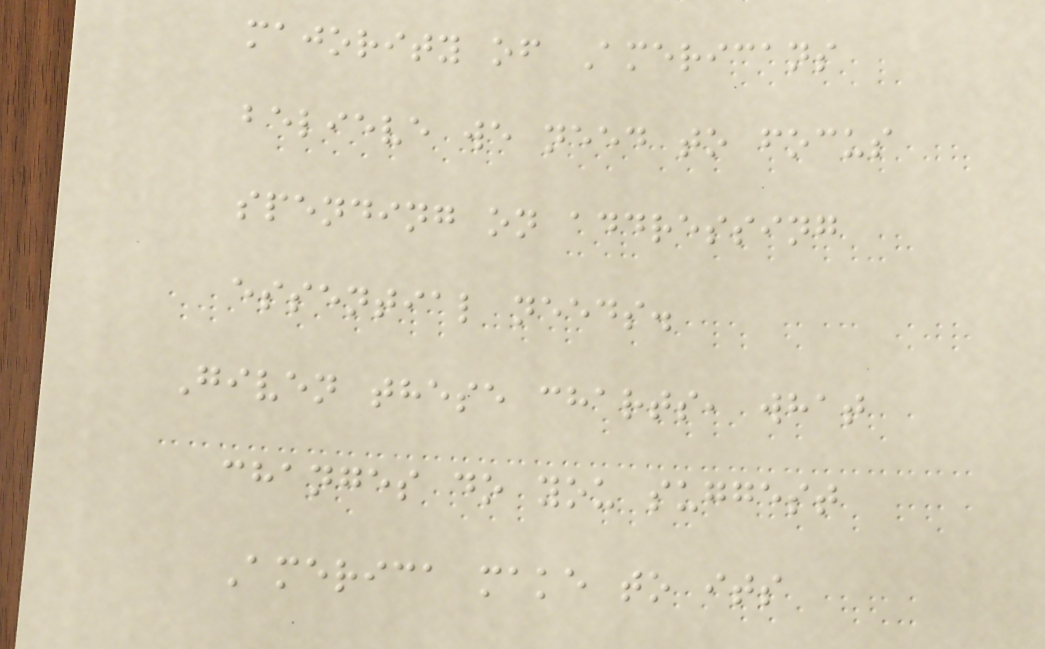majority of Americans
believe we need to focus
spending on addressing
essential needs.
Given these charts, what
changes do you suggest
America make to its
